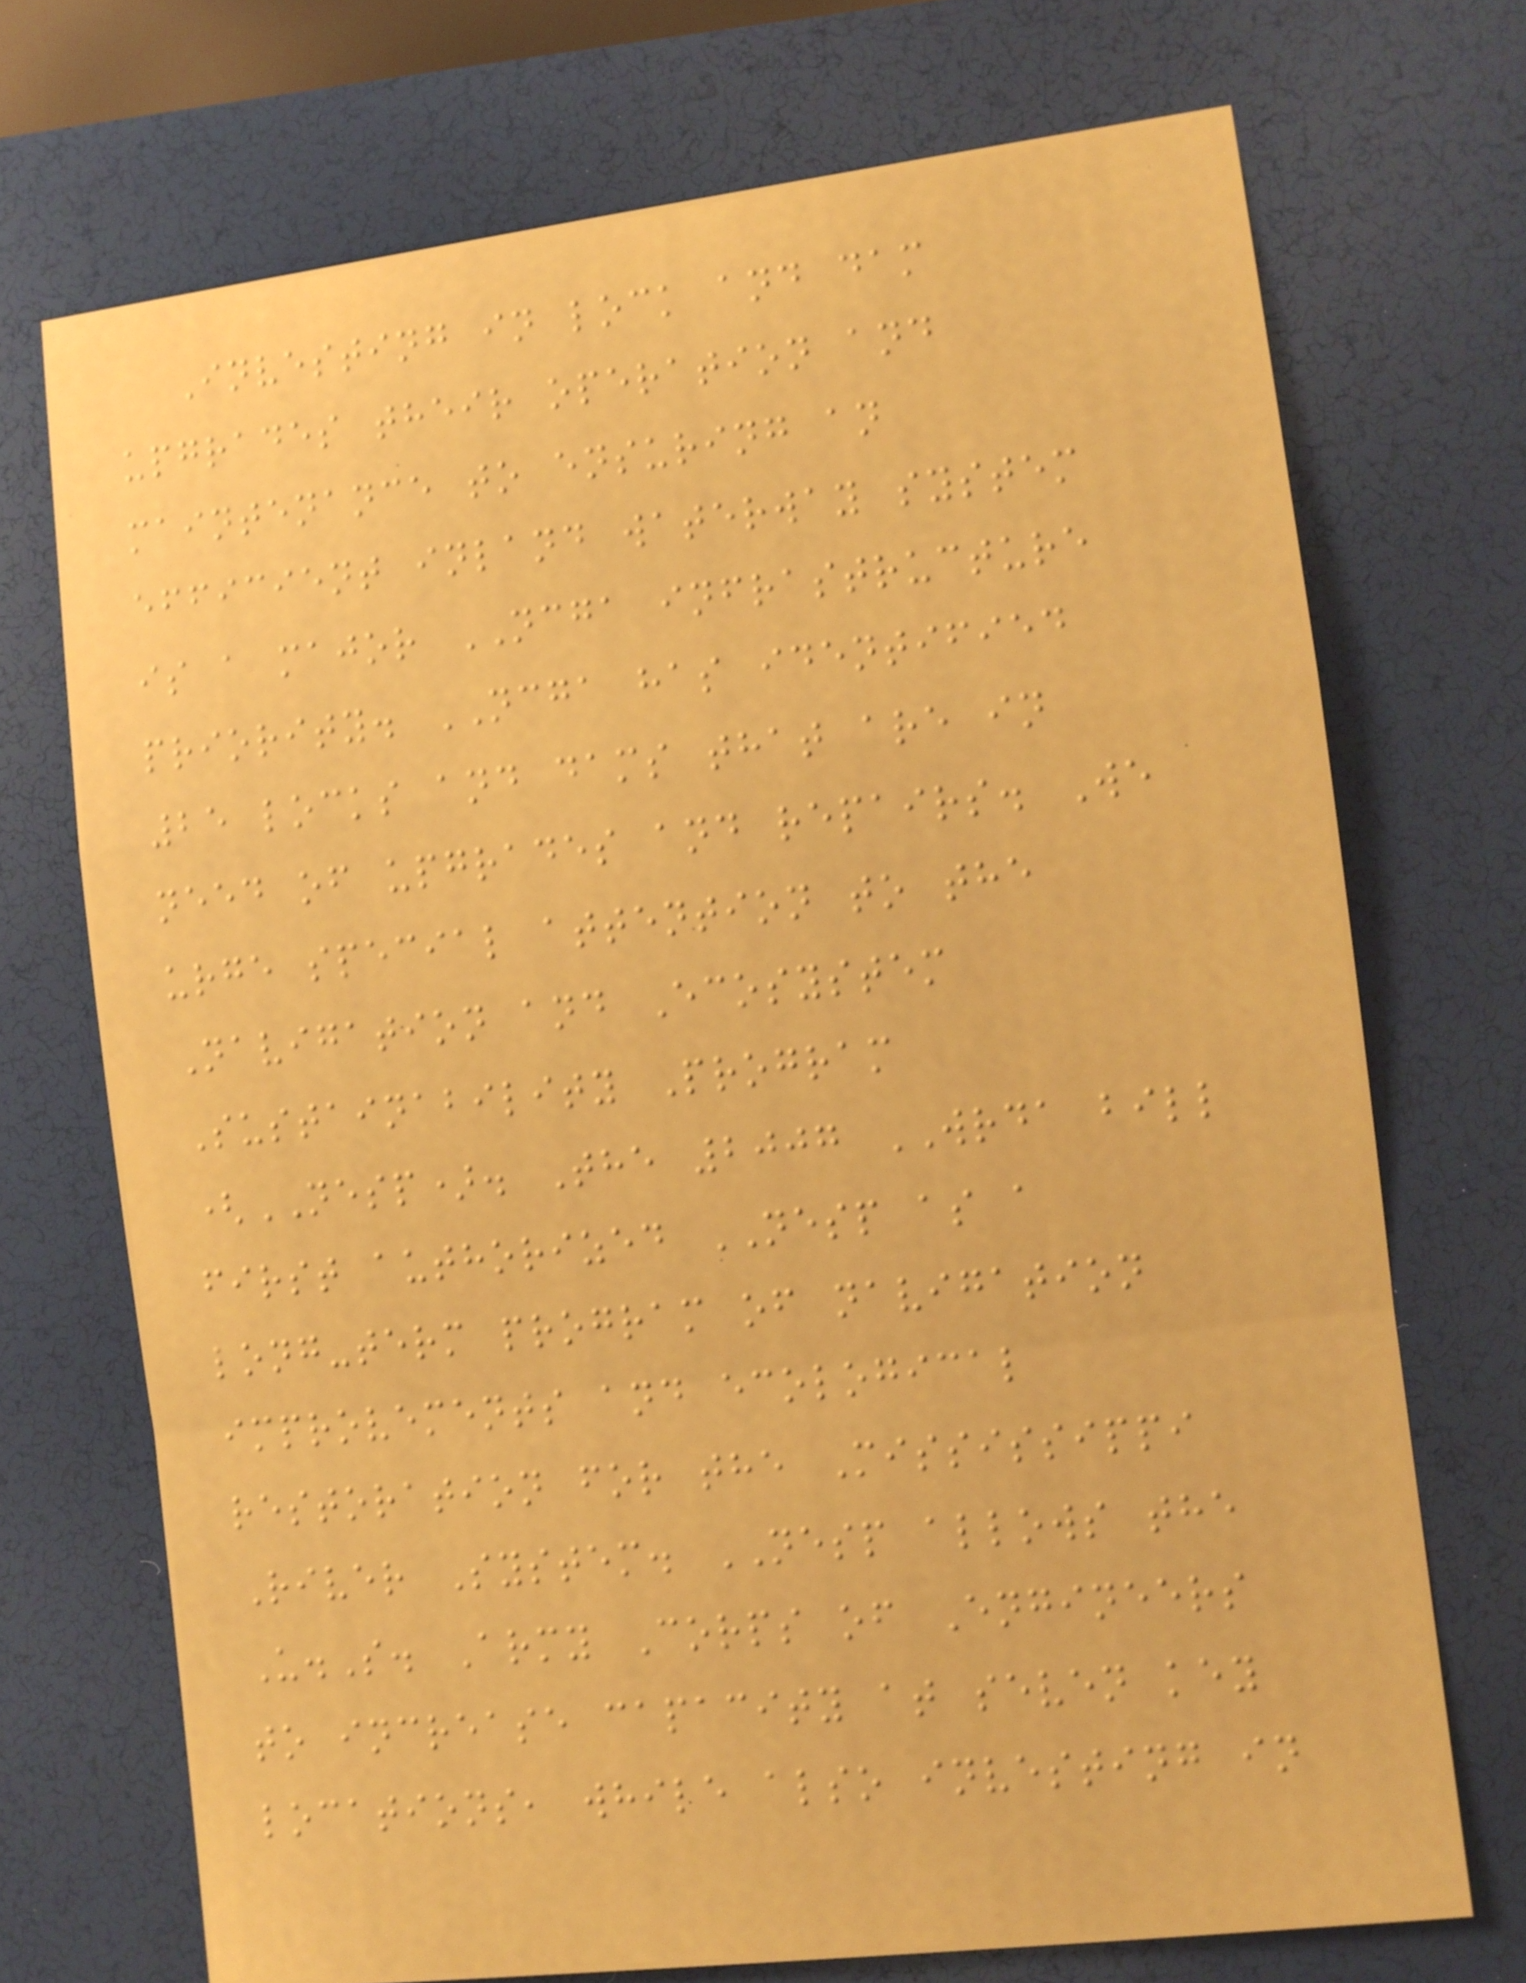Investing in lock and dam
upgrades their operation and
maintenance to ensuring an
efficient inland waterway system
is a major NCGA infrastructure
priority. NCGA has identified
25 locks and dams that are in
need of upgrades and repairs. We
urge special attention to the
Navigation and Ecosystem
Sustainability Program
(NESP). The 2007 WRDA bill
first authorized NESP as a
long-term program of navigation
improvements and ecological
restoration for the Mississippi
River System. NESP allows the
U.S. Army Corps of Engineers
to increase capacity at seven key
locations, while also investing in
